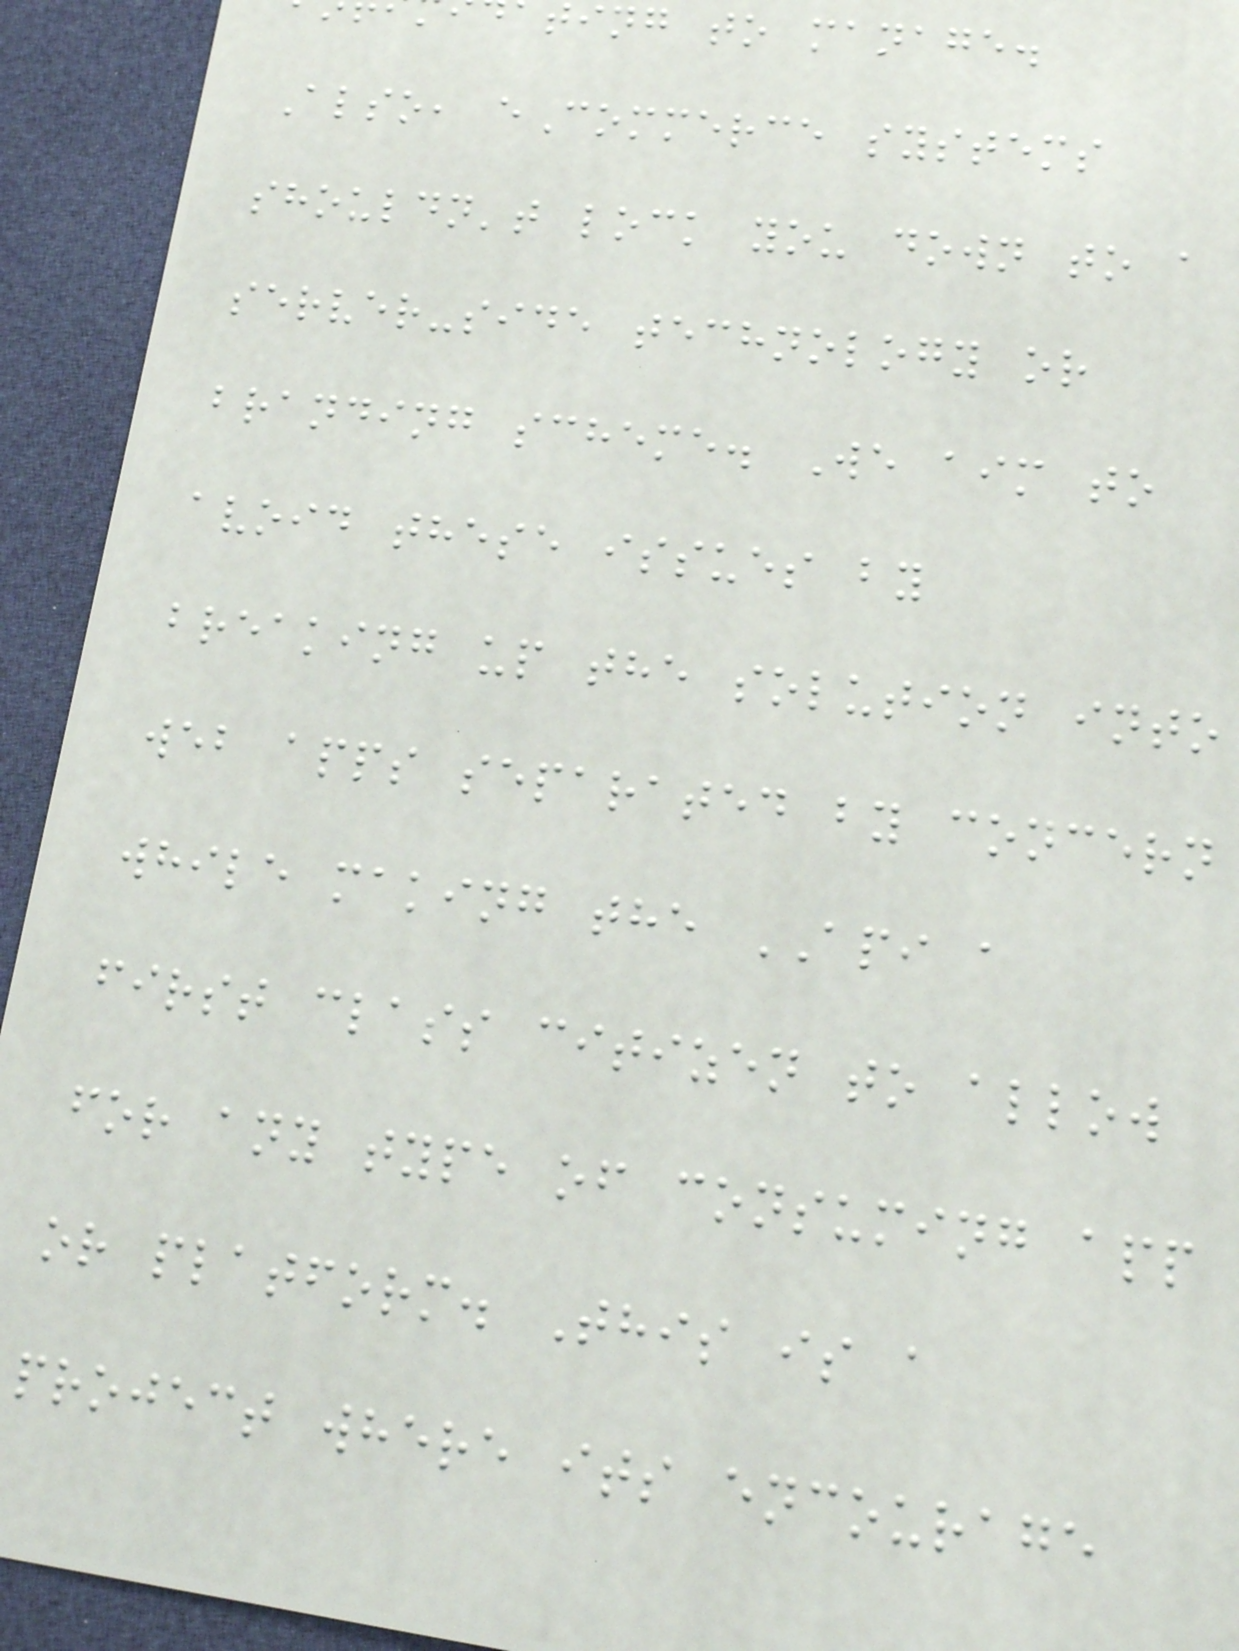ting to manage.
Also, eCommerce systems
shouldn't lock you down to a
server-side technology or
branding scheme. We aim to
avoid these issues by
breaking up the solution into
web apps separated by concern
while making the API a
first class citizen to allow
for any type of consuming app
or platform. This is a
project where its encourage
